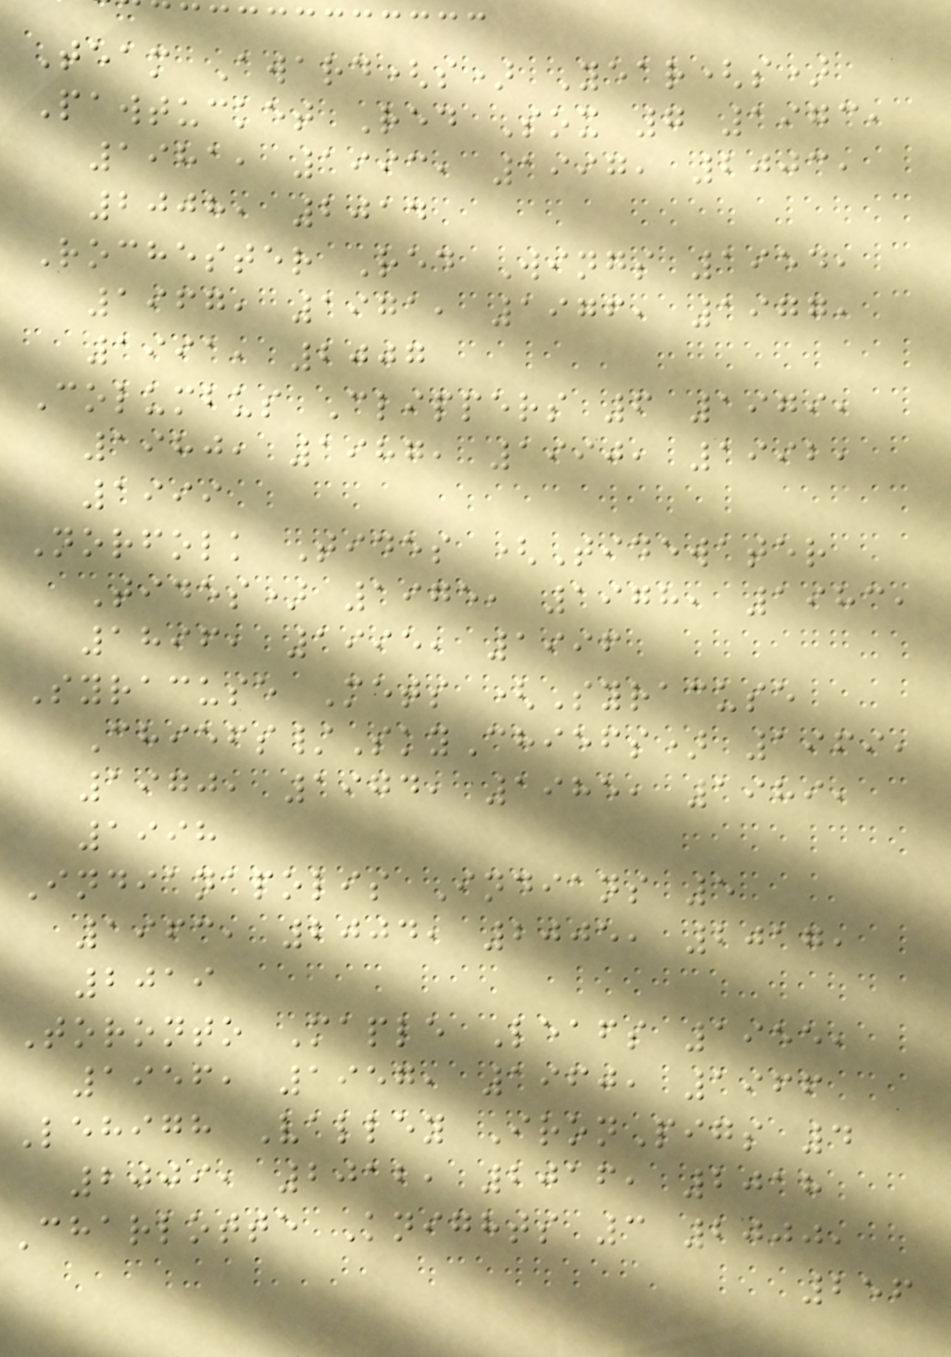Team Award(s) Year(s)
Pawtucket Red Sox 7 1973,
1981, 1993, 1997, 2003,
2008, 2014
Rochester Red Wings 1954,
1967, 1971, 1976, 1977,
1991, 2007
Columbus Clippers 6 1979,
1980, 1987, 1990, 1992,
1999
Norfolk Tides (Tidewater
Tides) 1975, 1978, 1983,
1896, 1995, 1996
Syracuse Mets (Syracuse
Chiefs/SkyChiefs) 1969,
1970, 1974, 1985, 1989,
1998
Indianapolis Indians 5
1963, 2004, 2005, 2017,
2019
Toronto Maple Leafs 1955,
1956, 1957, 1960, 1966
Lehigh Valley IronPigs 4
2009, 2012, 2016, 2018
Charlotte Knights 3 2000,
256
